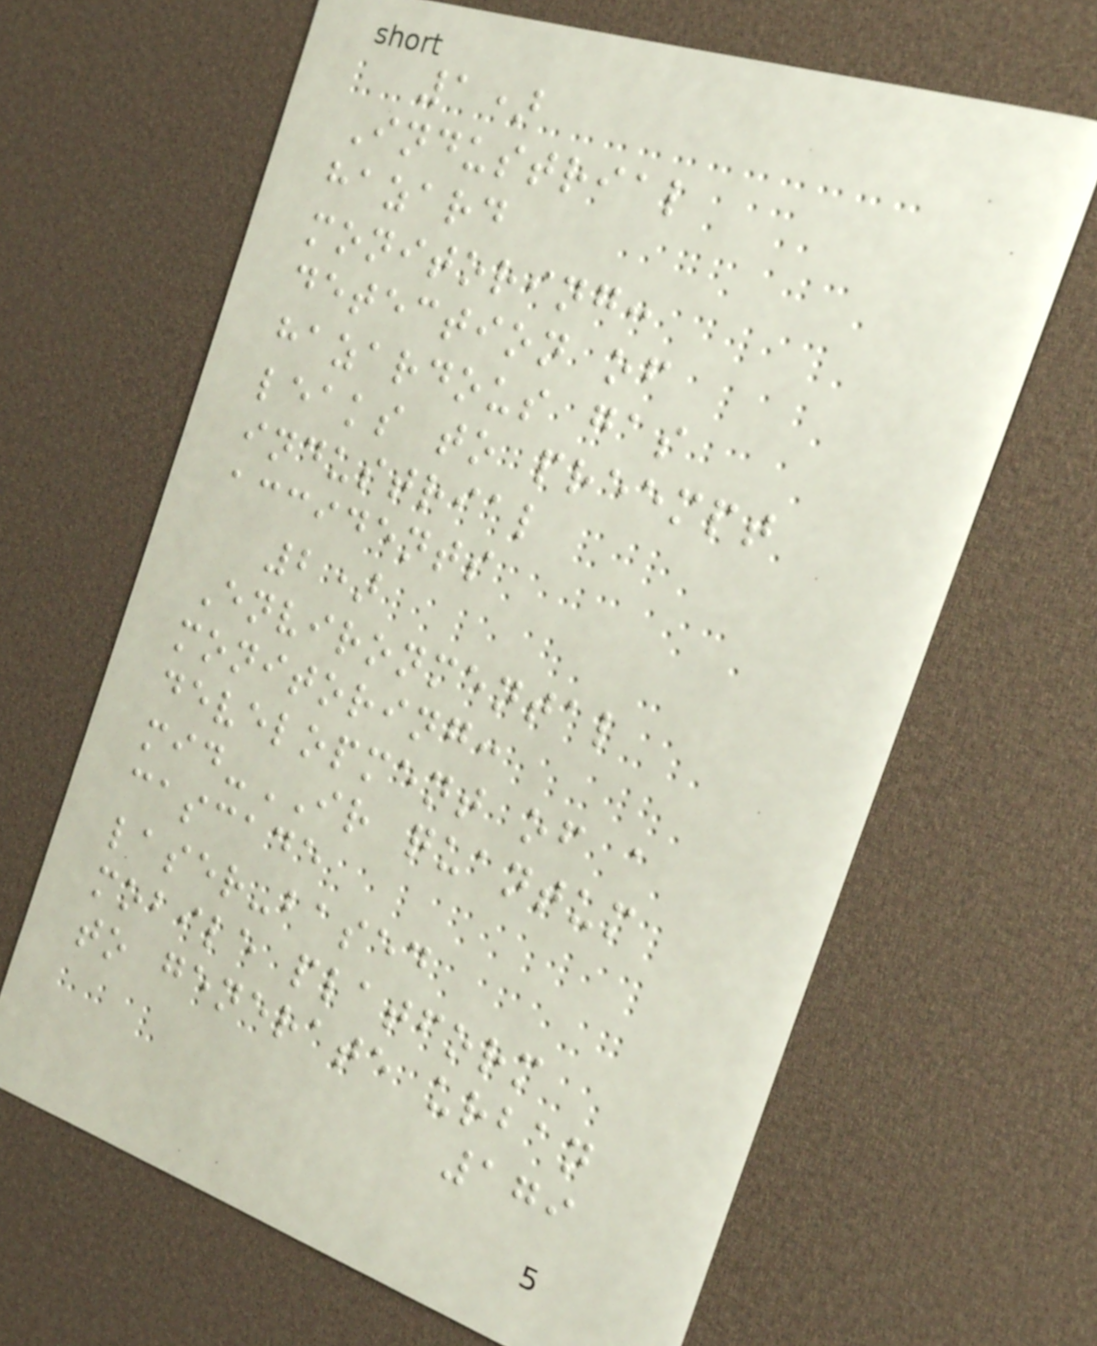1)
Industrial
hazard
monitoring:
detection of
hazardous gas
leaks to preempt
industrial
accidents
2)
Environmental
monitoring:
development of a
mid-IR quantum
cascade
laser-based
mobile platform
to generate urban
179
